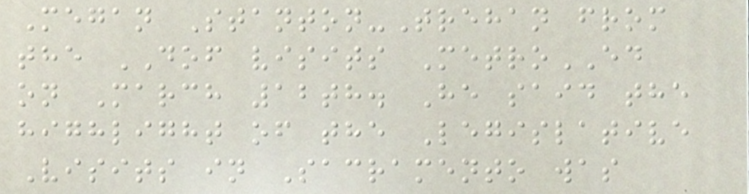Megan Stanton-Trehan from
the DOF visits MetroED
on March 12th. He said the
highlight of the Legislative
Visits in Sacramento was
